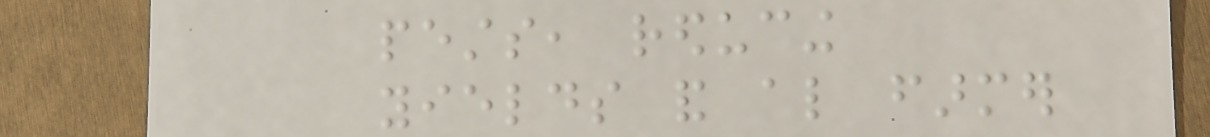pests, reducing
yields and also farmer
